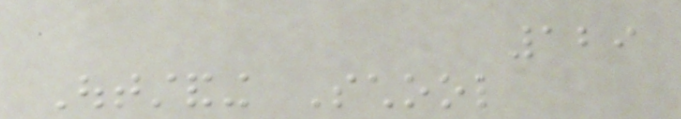129
Outstanding School
